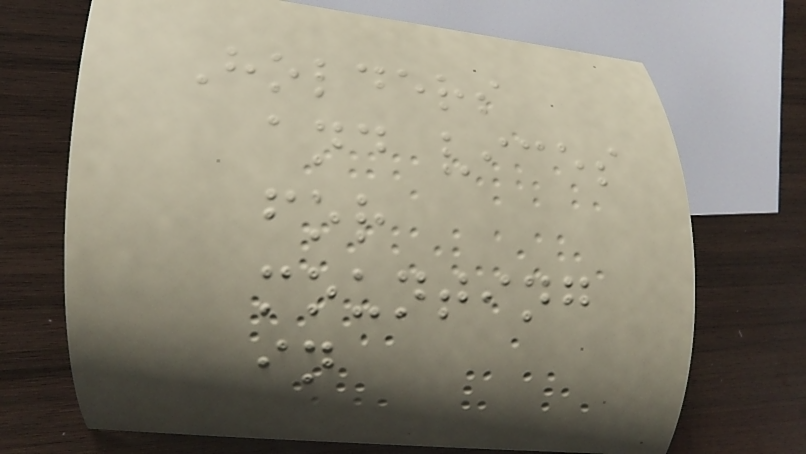Holders
and vices
for
mounting
in
